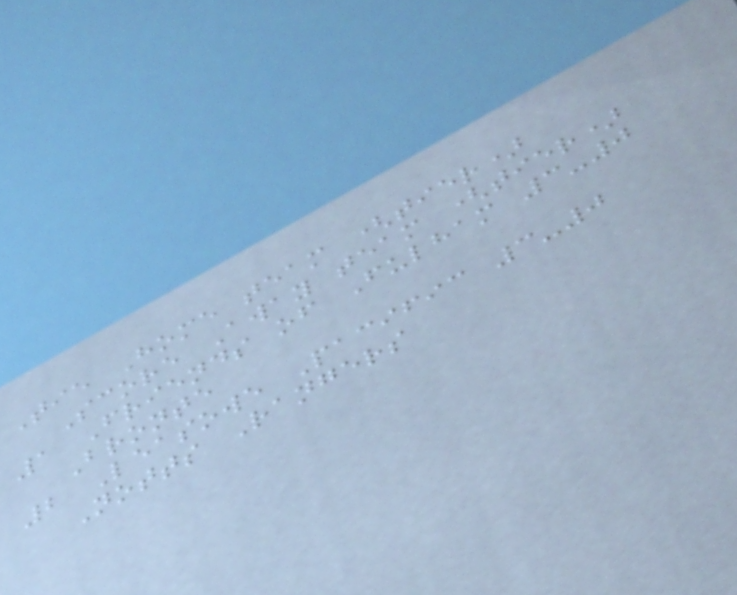Tie Home team (tier)
Score Away team (tier)
1 Friends of Fulham 3-0
Bronte
2 Leasowe Pacific 3-0
Notts Rangers
